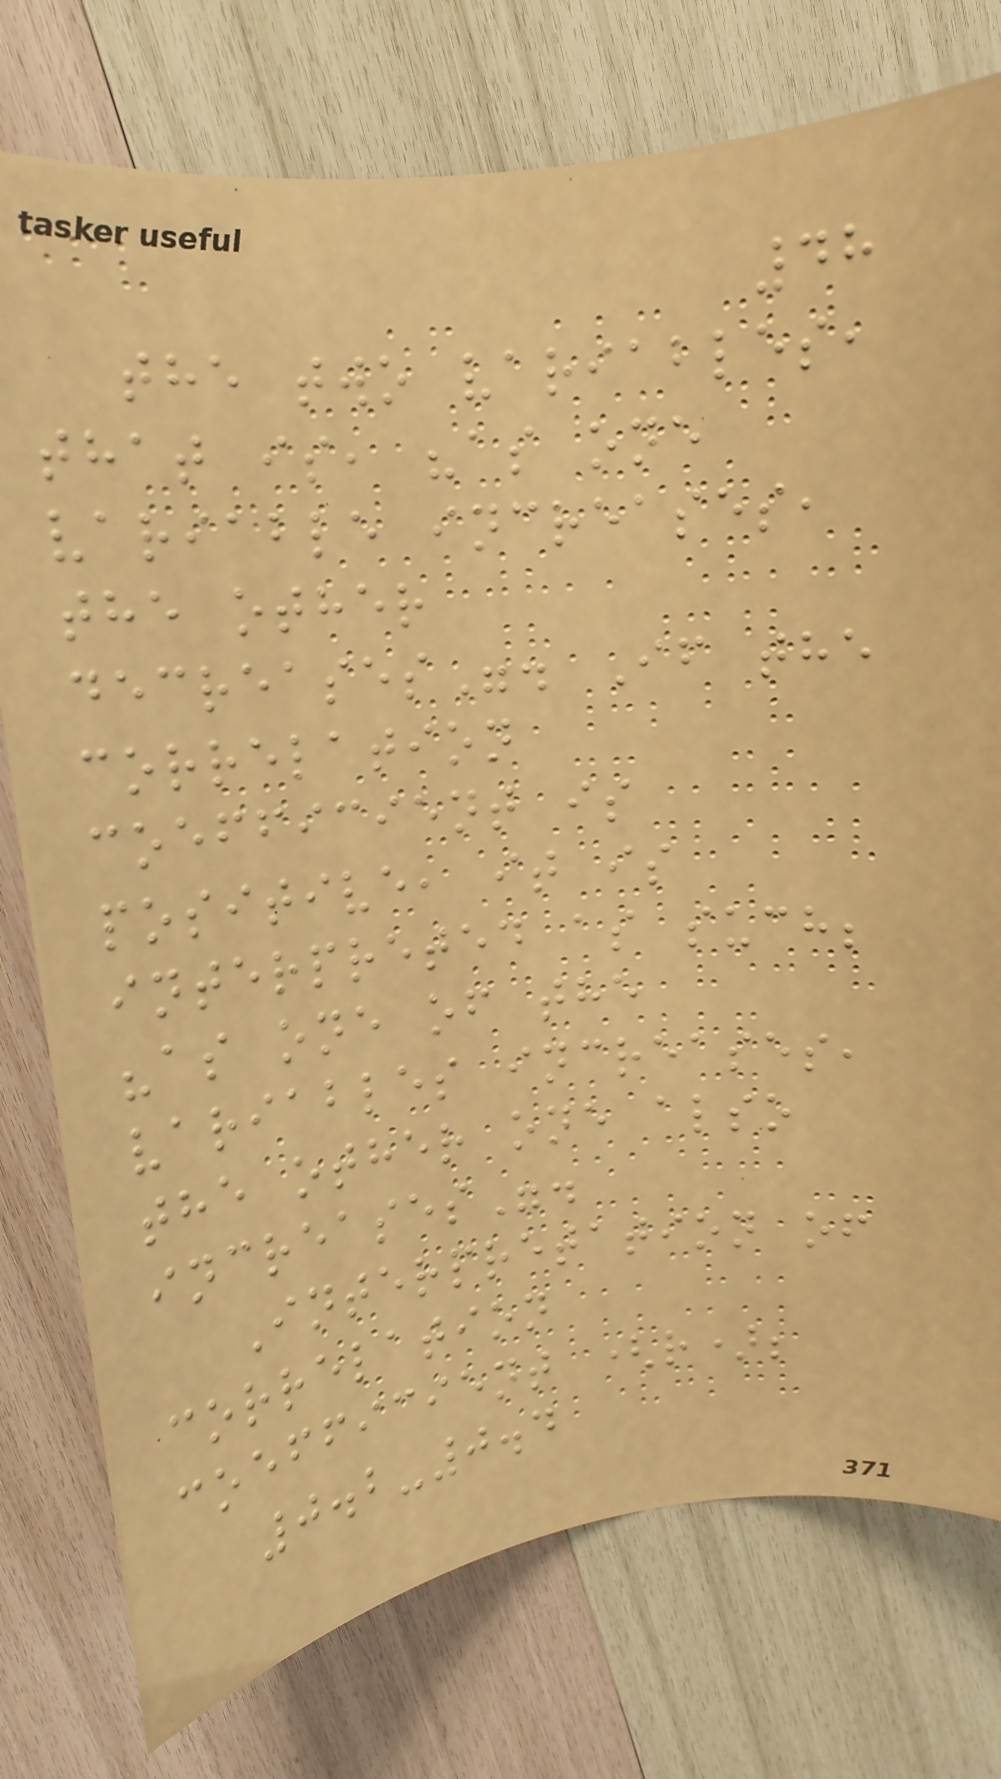48
the two variables,
that is, "as one
variable increases,
the other
decreases". If the
correlation
coefficient is
positive, it is
interpreted as such;
"as one of the
variables increases,
the other one also
increases".
Interpretation of
correlation
coefficient (r);
0.2-0.4
